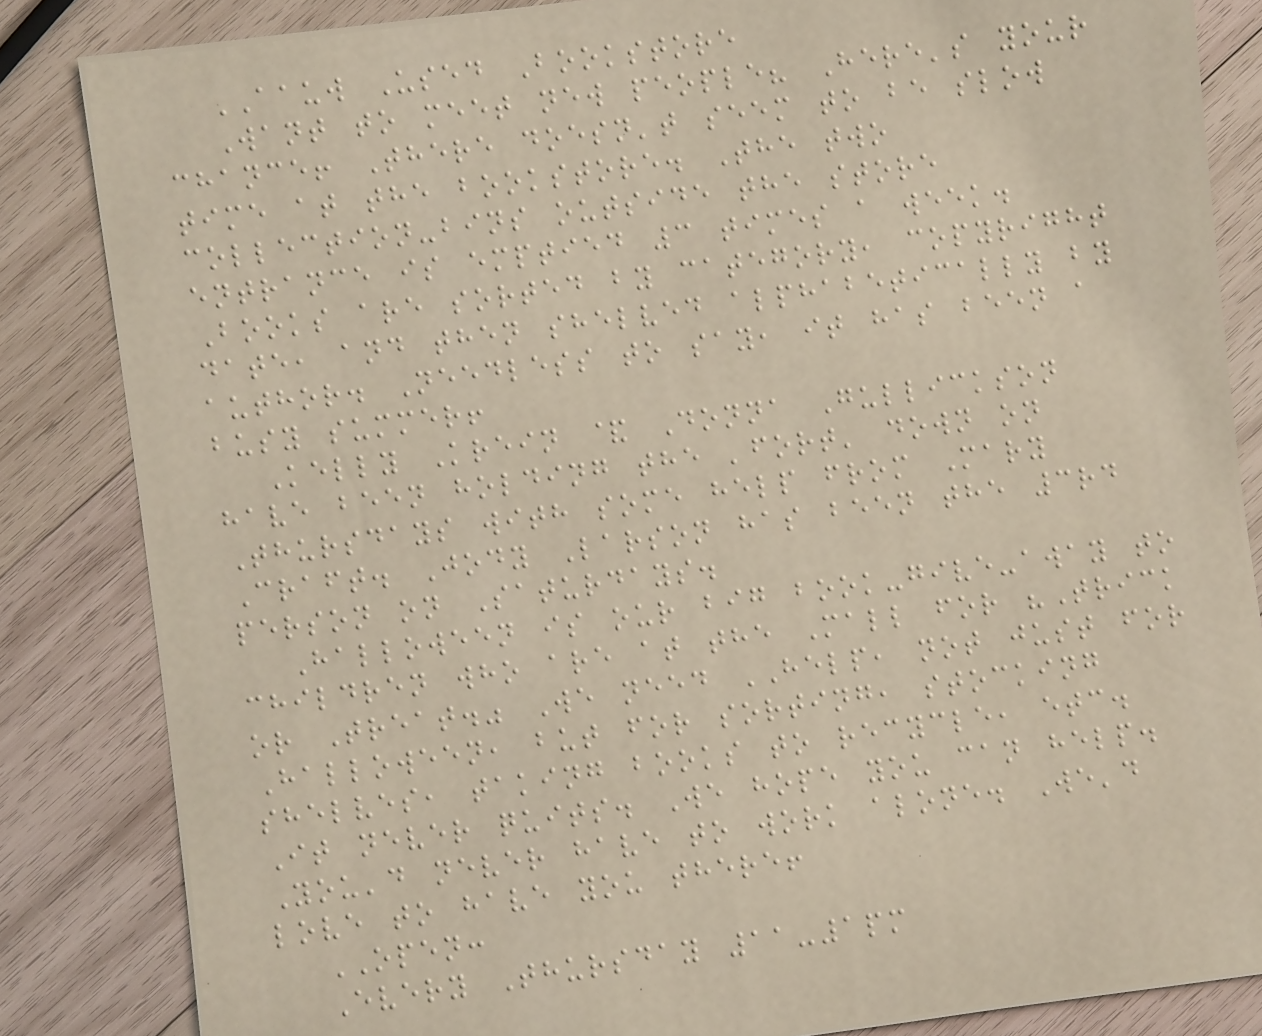AAUW Used Bookstore
Want to meet new people? Here's your
chance! There doesn't seem to be slow
time at the bookstore. The two
collection-bins outside the store
entrance is emptied 3 times a week.
Books are sorted by category, copyright
date, and then shelved alphabetically by
author. Needless to say, it has been a
busy summer!
Kelly Krein & Donna Gullickson
have been holding the 'fort' down on
Thursdays with some help from Mary
Craft. Jody Larson has been the 3rd
person on Saturdays.
Halloween is our big book-give-away to
children who are at the Mall for "Trick
or Treat." We need HELP, not just for
Halloween, but for sorting, stocking
shelves, taking books to recycle, etc.
It never quits. We hope you can help.
You'd never have to work alone. We'd
love to have you there!
OPEN:
Every Thursday 11-1pm
